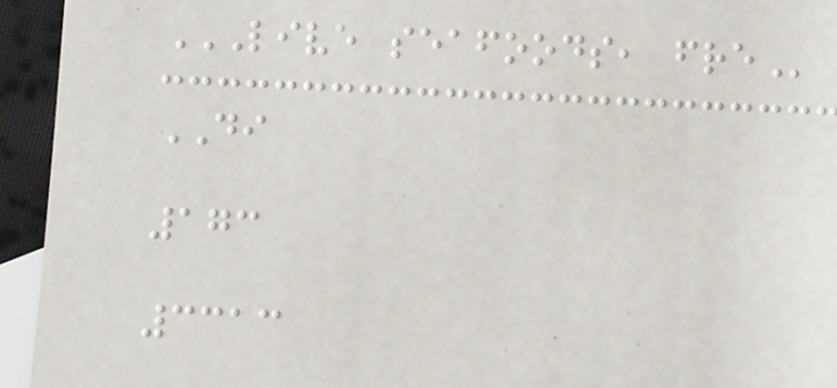LIVE SEAFOODS, FRE
DI
173
3313
